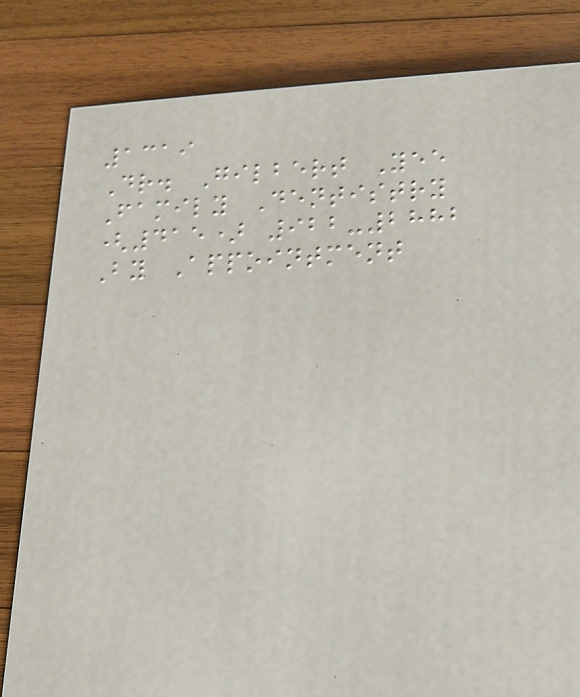1319
Dr. Gilbert Yee
Family Dentistry
(415) 922-2882
By Appointment
